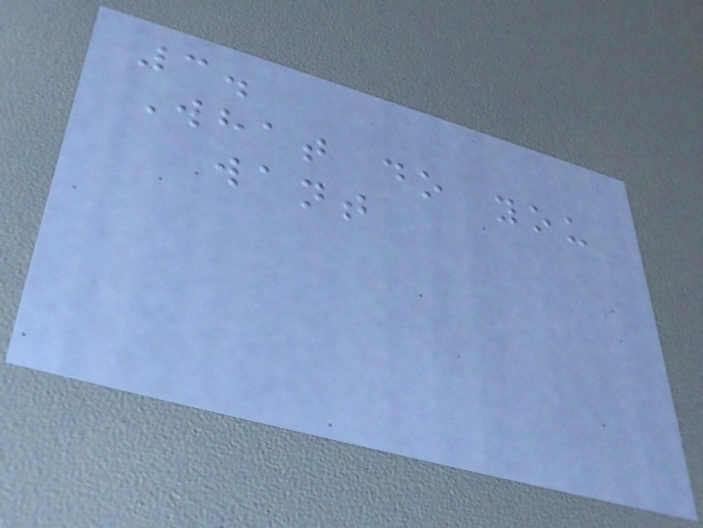3.
What do you
want
